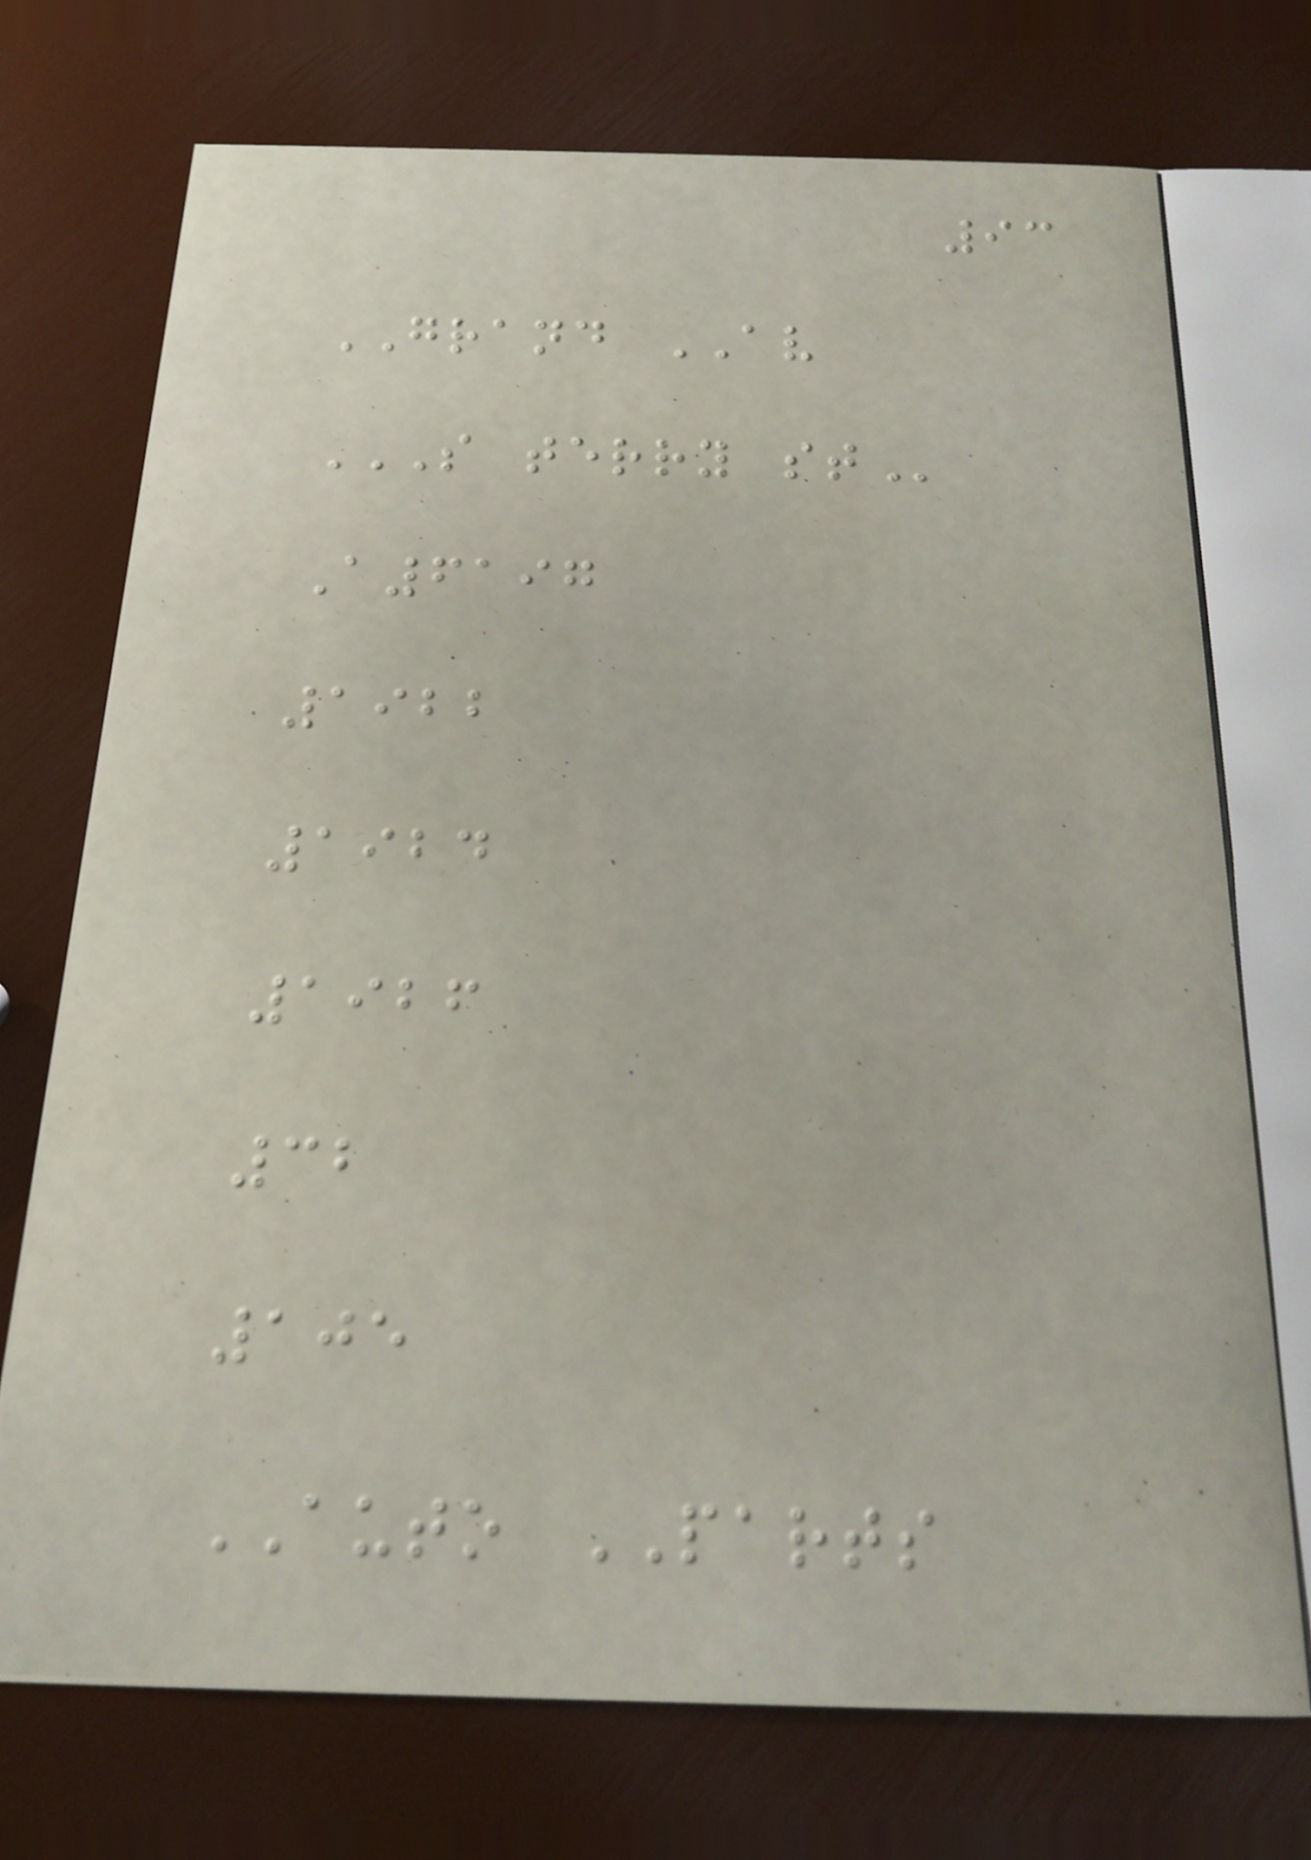93
GRAND AV
S TERRY ST
A6197
1922
1924
1926
32
105
AUTO PARTS
